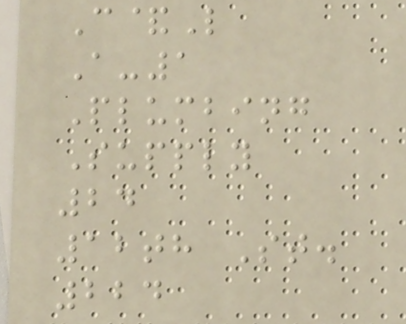C&L
A-1
Plumbing
Supply
24
12th St.
224
